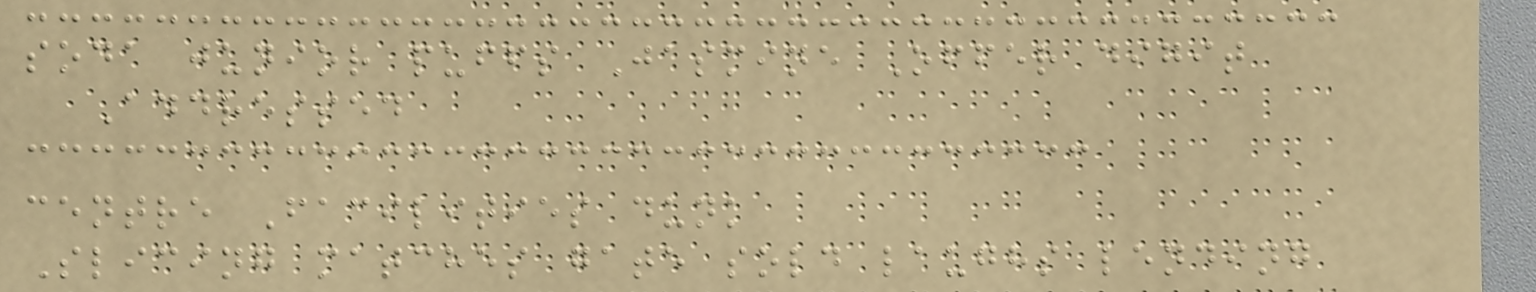soda junior puffs Jasmine Offer digit
Addressed
centre Facilities dunk
Slicing matches gate sold laughs lending
